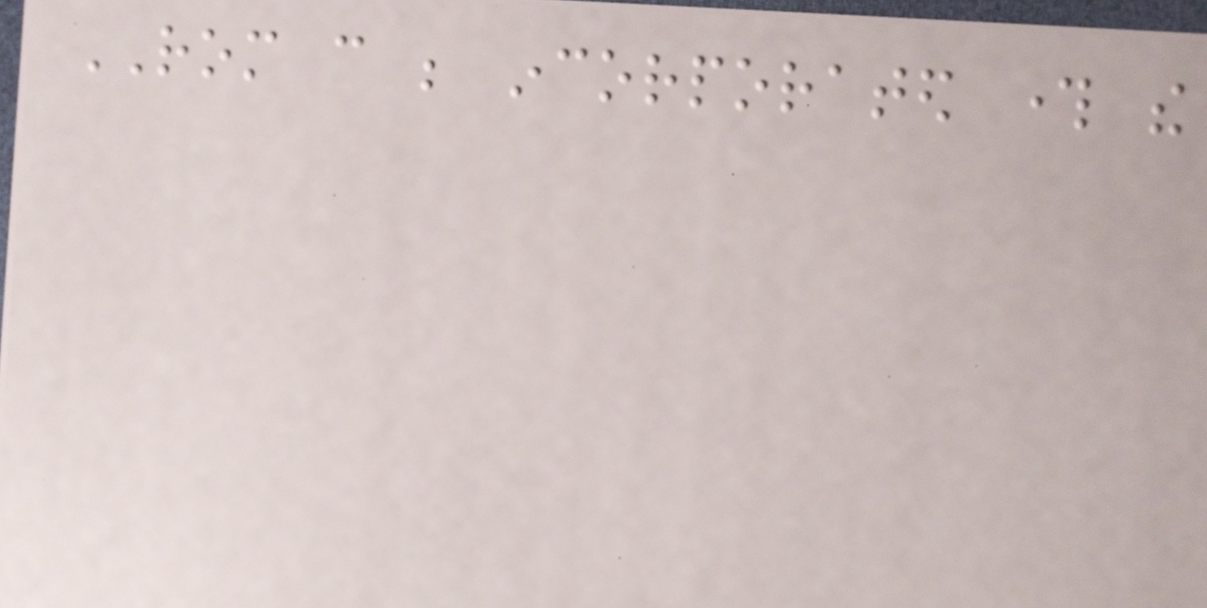ROM can be incorporated through the
